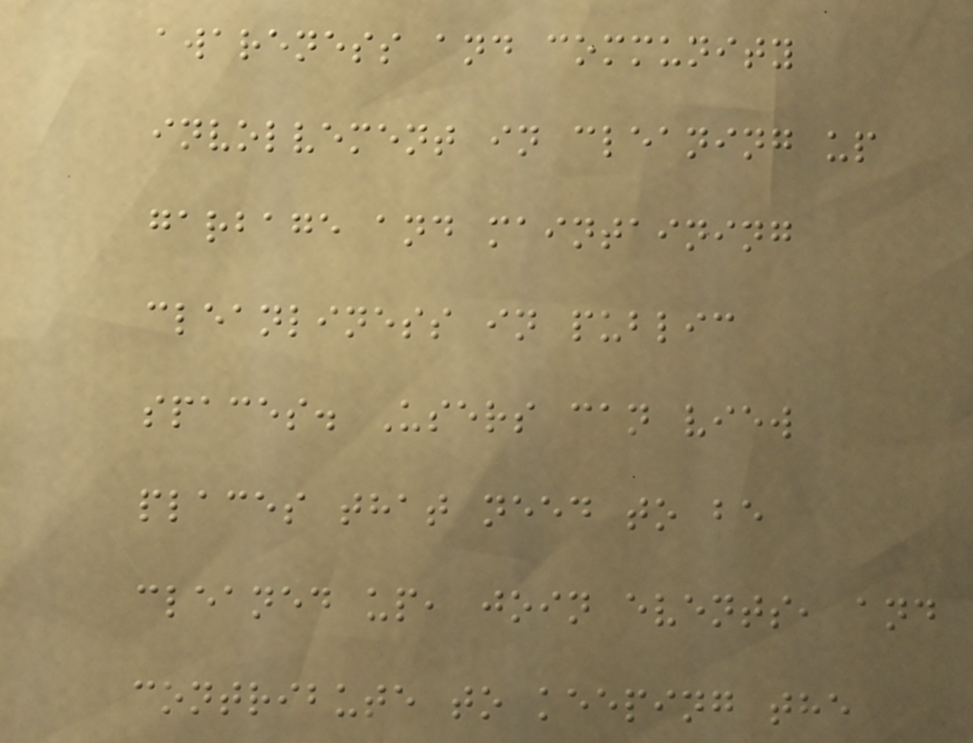awareness and community
involvement in cleaning up
garbage and maintaining
cleanliness in public
spaces. Users can view
places that need to be
cleaned up, join events, and
contribute to keeping the
